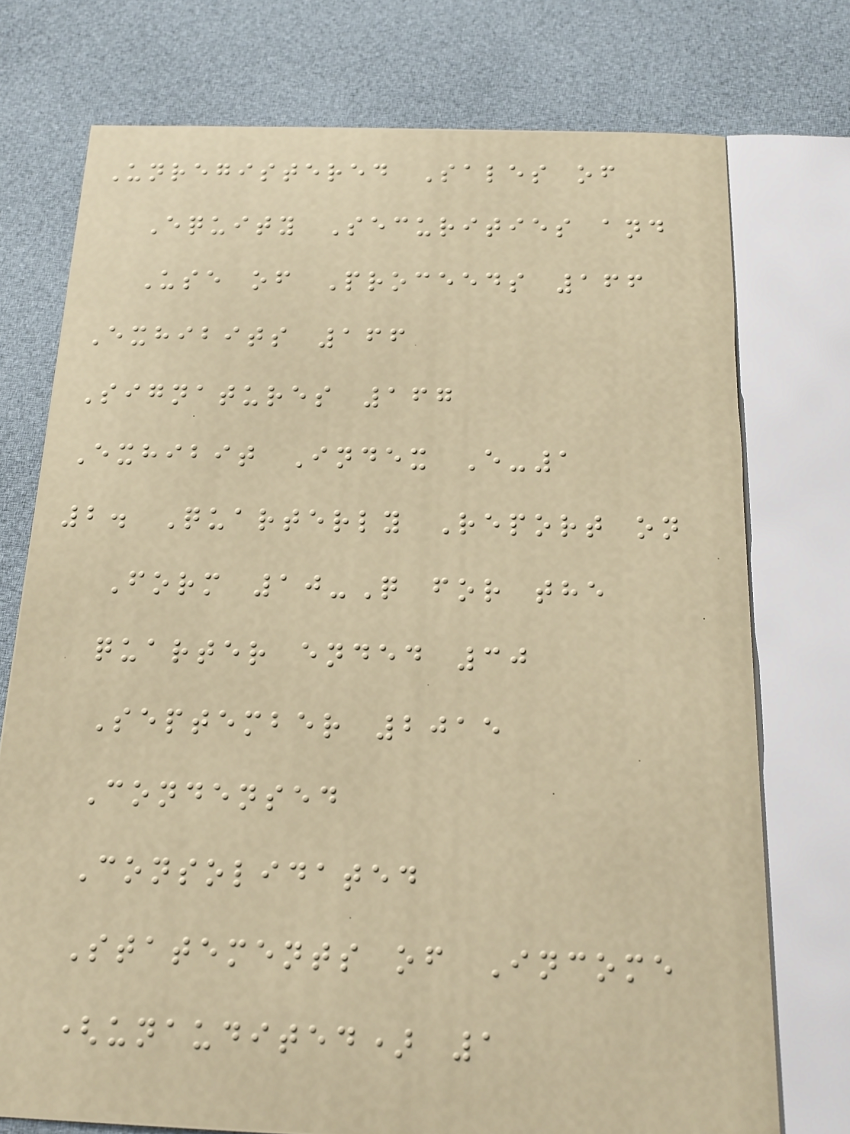Unregistered Sales of
Equity Securities and
Use of Proceeds 166
Exhibits 166
Signatures 167
Exhibit Index E-1
2. Quarterly Report on
Form 10-Q for the
quarter ended 30
September 2015
Condensed
Consolidated
Statements of Income
(unaudited) 1
